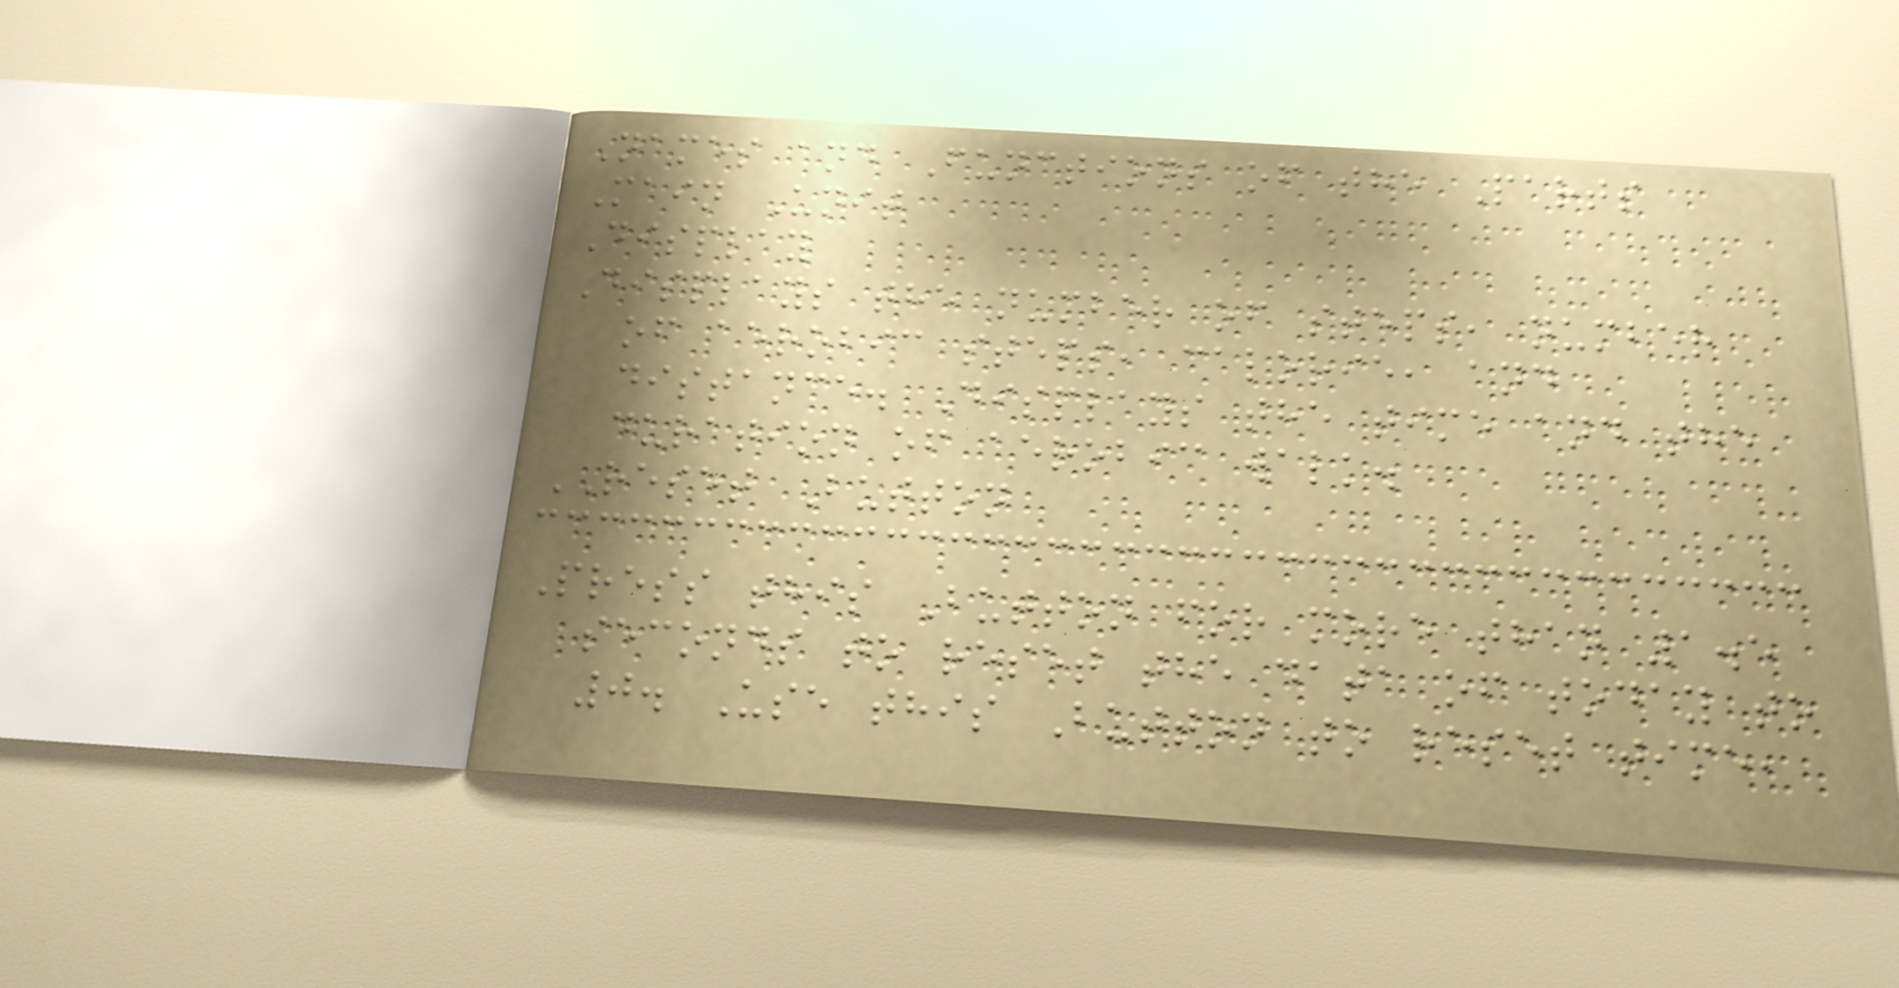Names and Functions of the Parts
Main Unit
Display
Displays the number of steps, number
of aerobic steps, calorie, and
distance. Displays the time and the
duration of aerobic walk.
RESET Button
Press this Button for more than 1.5
seconds to reset the data of today to
0. Use this Button to reset time,
